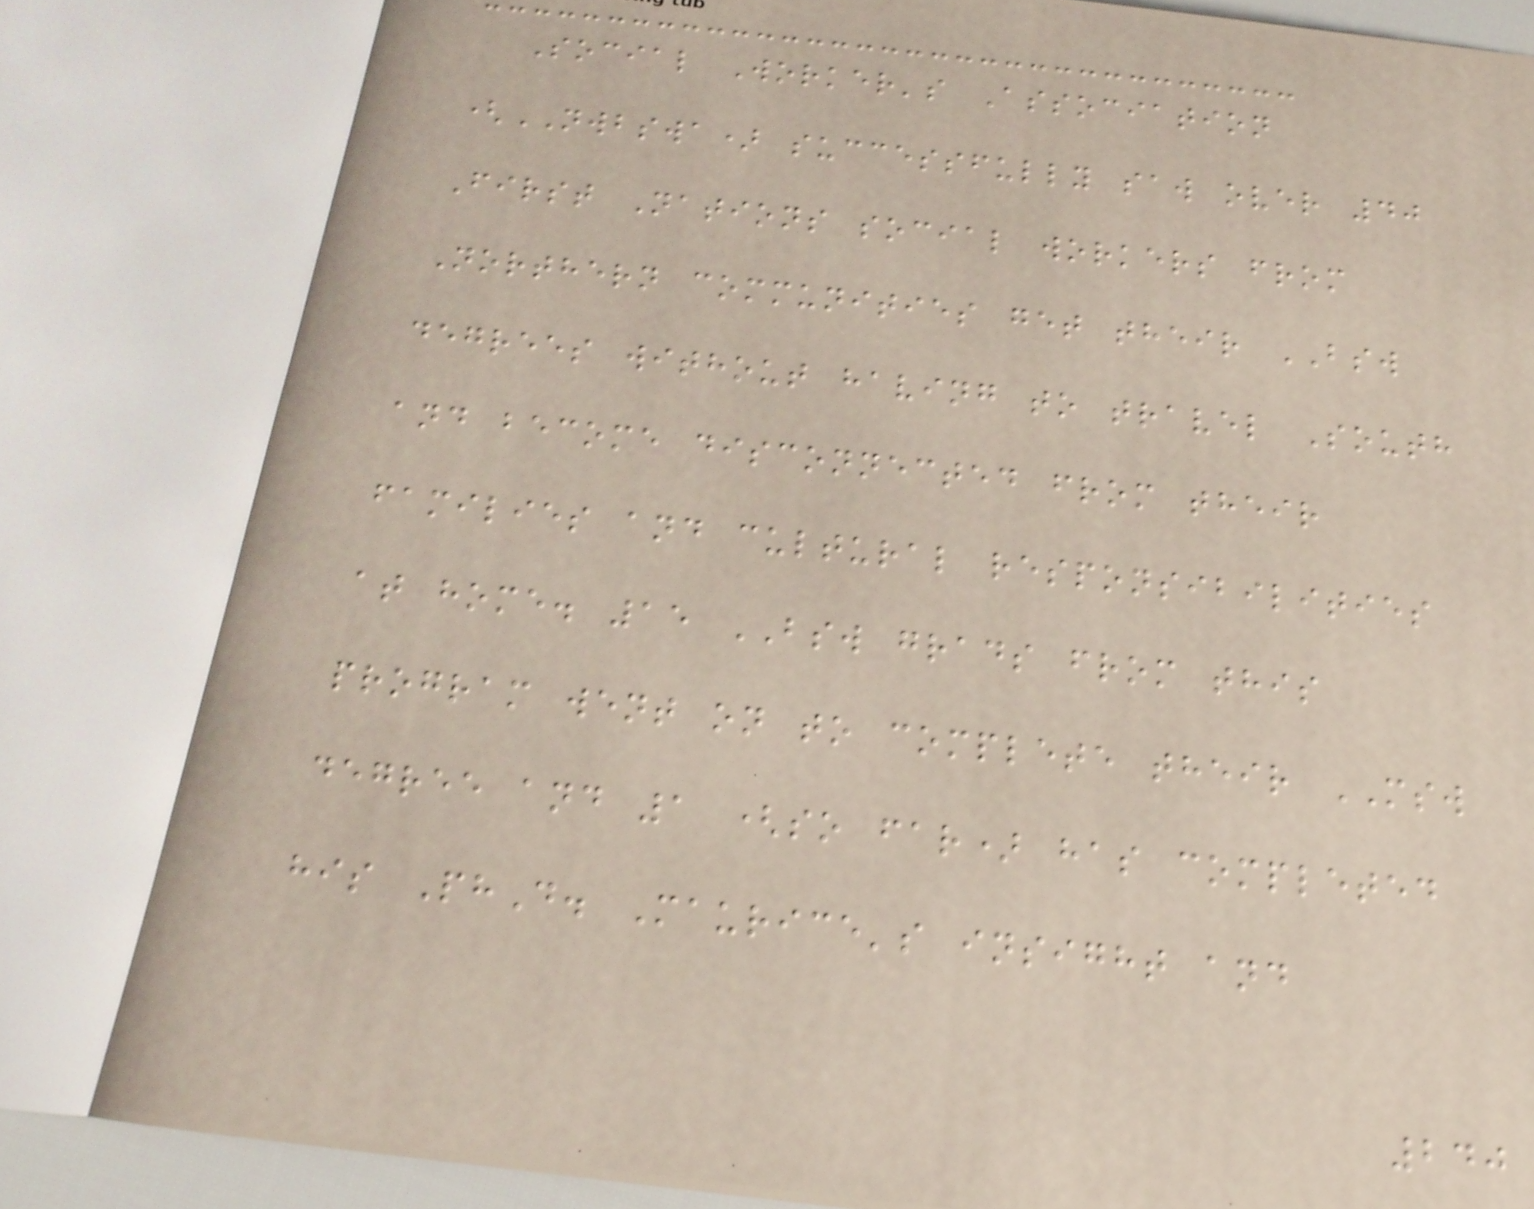Social Worker's Association
(NWBSWA) successfully saw over 40
First Nations social workers from
Northern communities get their BSW
degrees without having to travel South
and become disconnected from their
families and cultural responsibilities
at home. 15 BSW grads from this
program went on to complete their MSW
degree and 1 (so far) has completed
his PhD. Maurice's insight and
240
